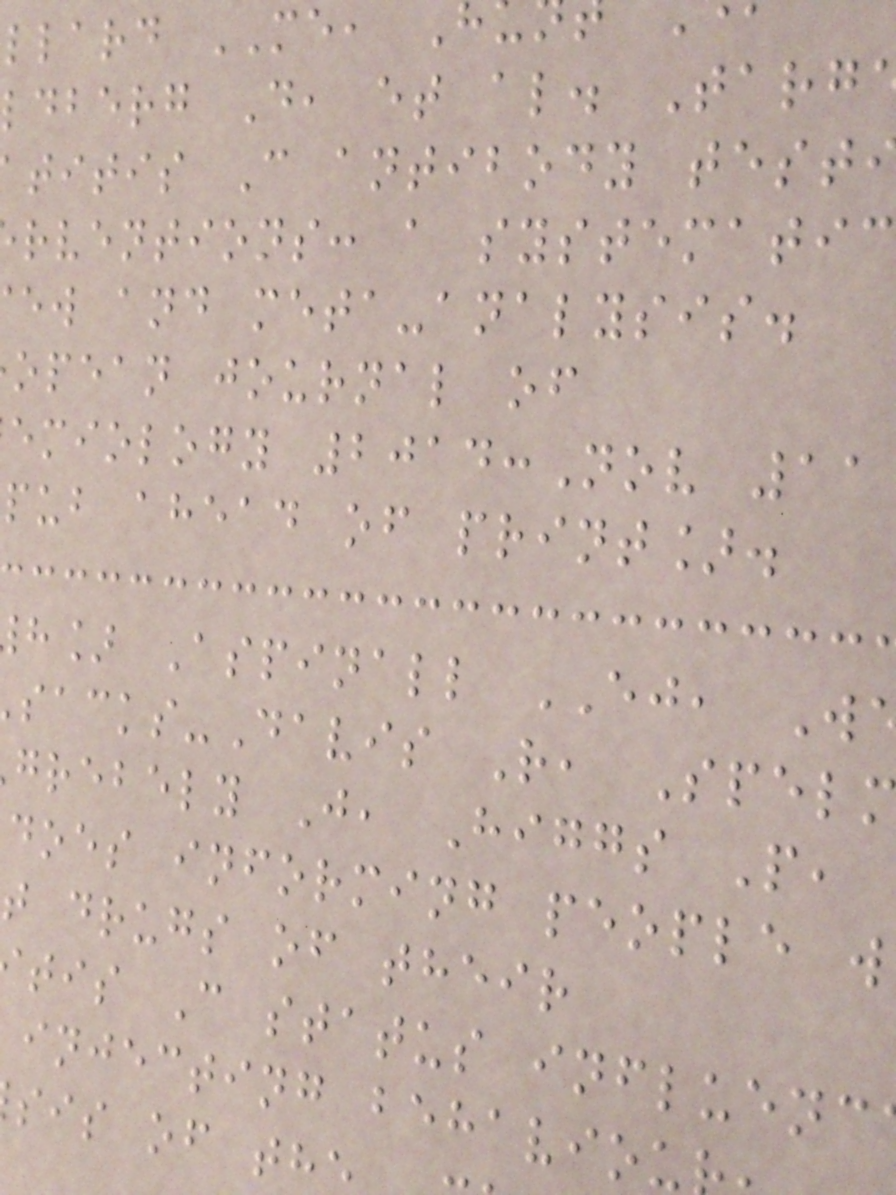llard ME,
ldberg D, et al. Targ
titis C antibody test
rventions: a systematic
ew and meta-analysis.
opean journal of
emiology 2014:Nov 11
pub ahead of print].
h] Aspinall EJ, W
acks-Davis R, Spel
grebely J, Higgs P,
does informing people w
t drugs of their
tis C status influenc
injecting behaviou
sis of th
